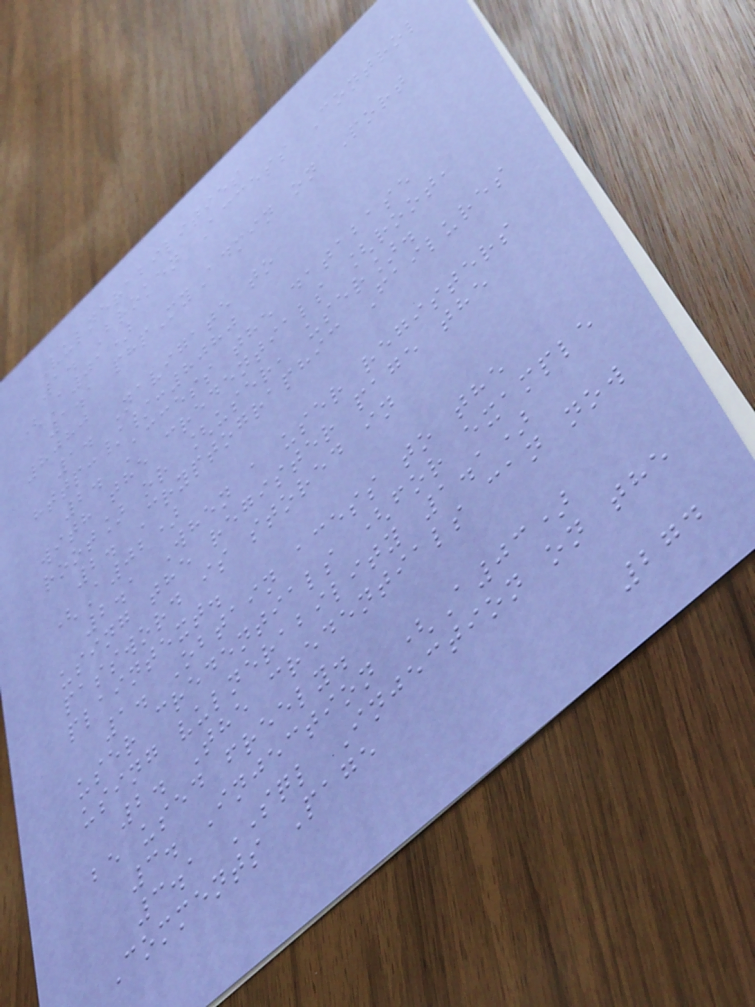Vulnerabilities
1. Broken Access Control
(A01)
1.1 phpMyAdmin on Port
8080
1. Navigate to
http://:8080
2. Access the database
with the credentials [root,
root] or [user, user].
2. Cryptographic Failures
(A02)
2.1 When a user registers
using the register page the
password is stored in
plaintext.
1. Obtain acess to the
user credentials (for example
using vulnerability 1.1)
2. The credentials can now
be used freely.
3. Injection (A03)
3.1 SQL Injection on the
Comments Page
274
